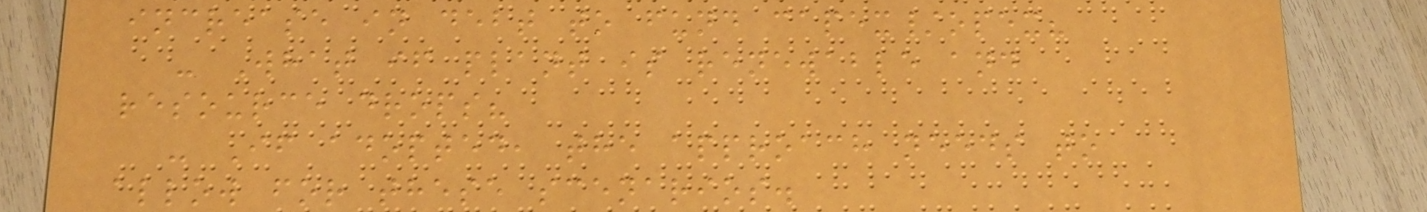increase in debt to fund capex/opex?
- What if plant is renewable and
resource drops?
- If adopted, the approach needs to
allow for these scenarios.
